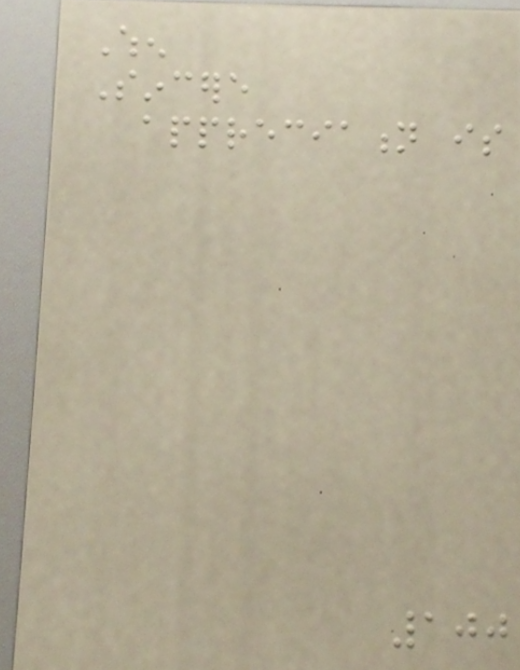When
Sincere
appreciation is
100
